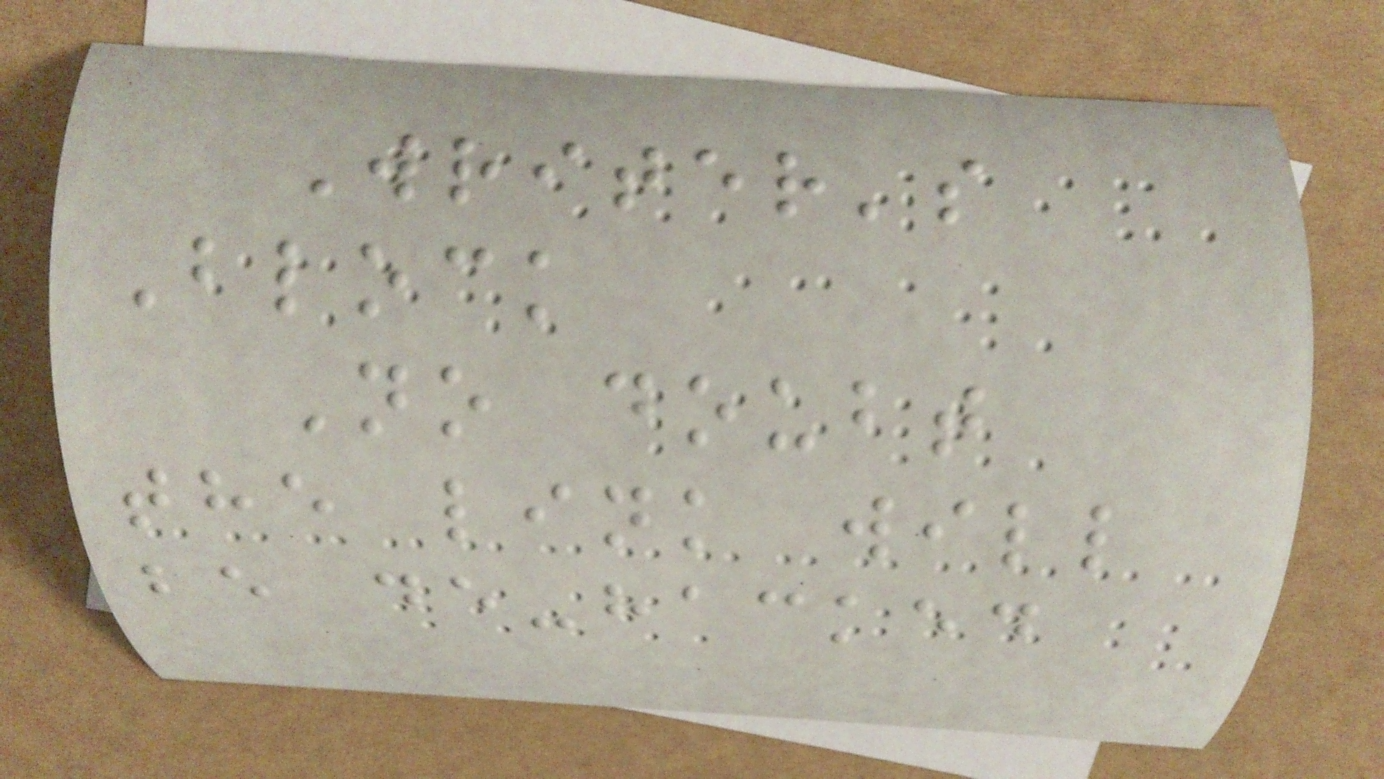Writer's
Block
No doubt
the link will
be de-hacked
